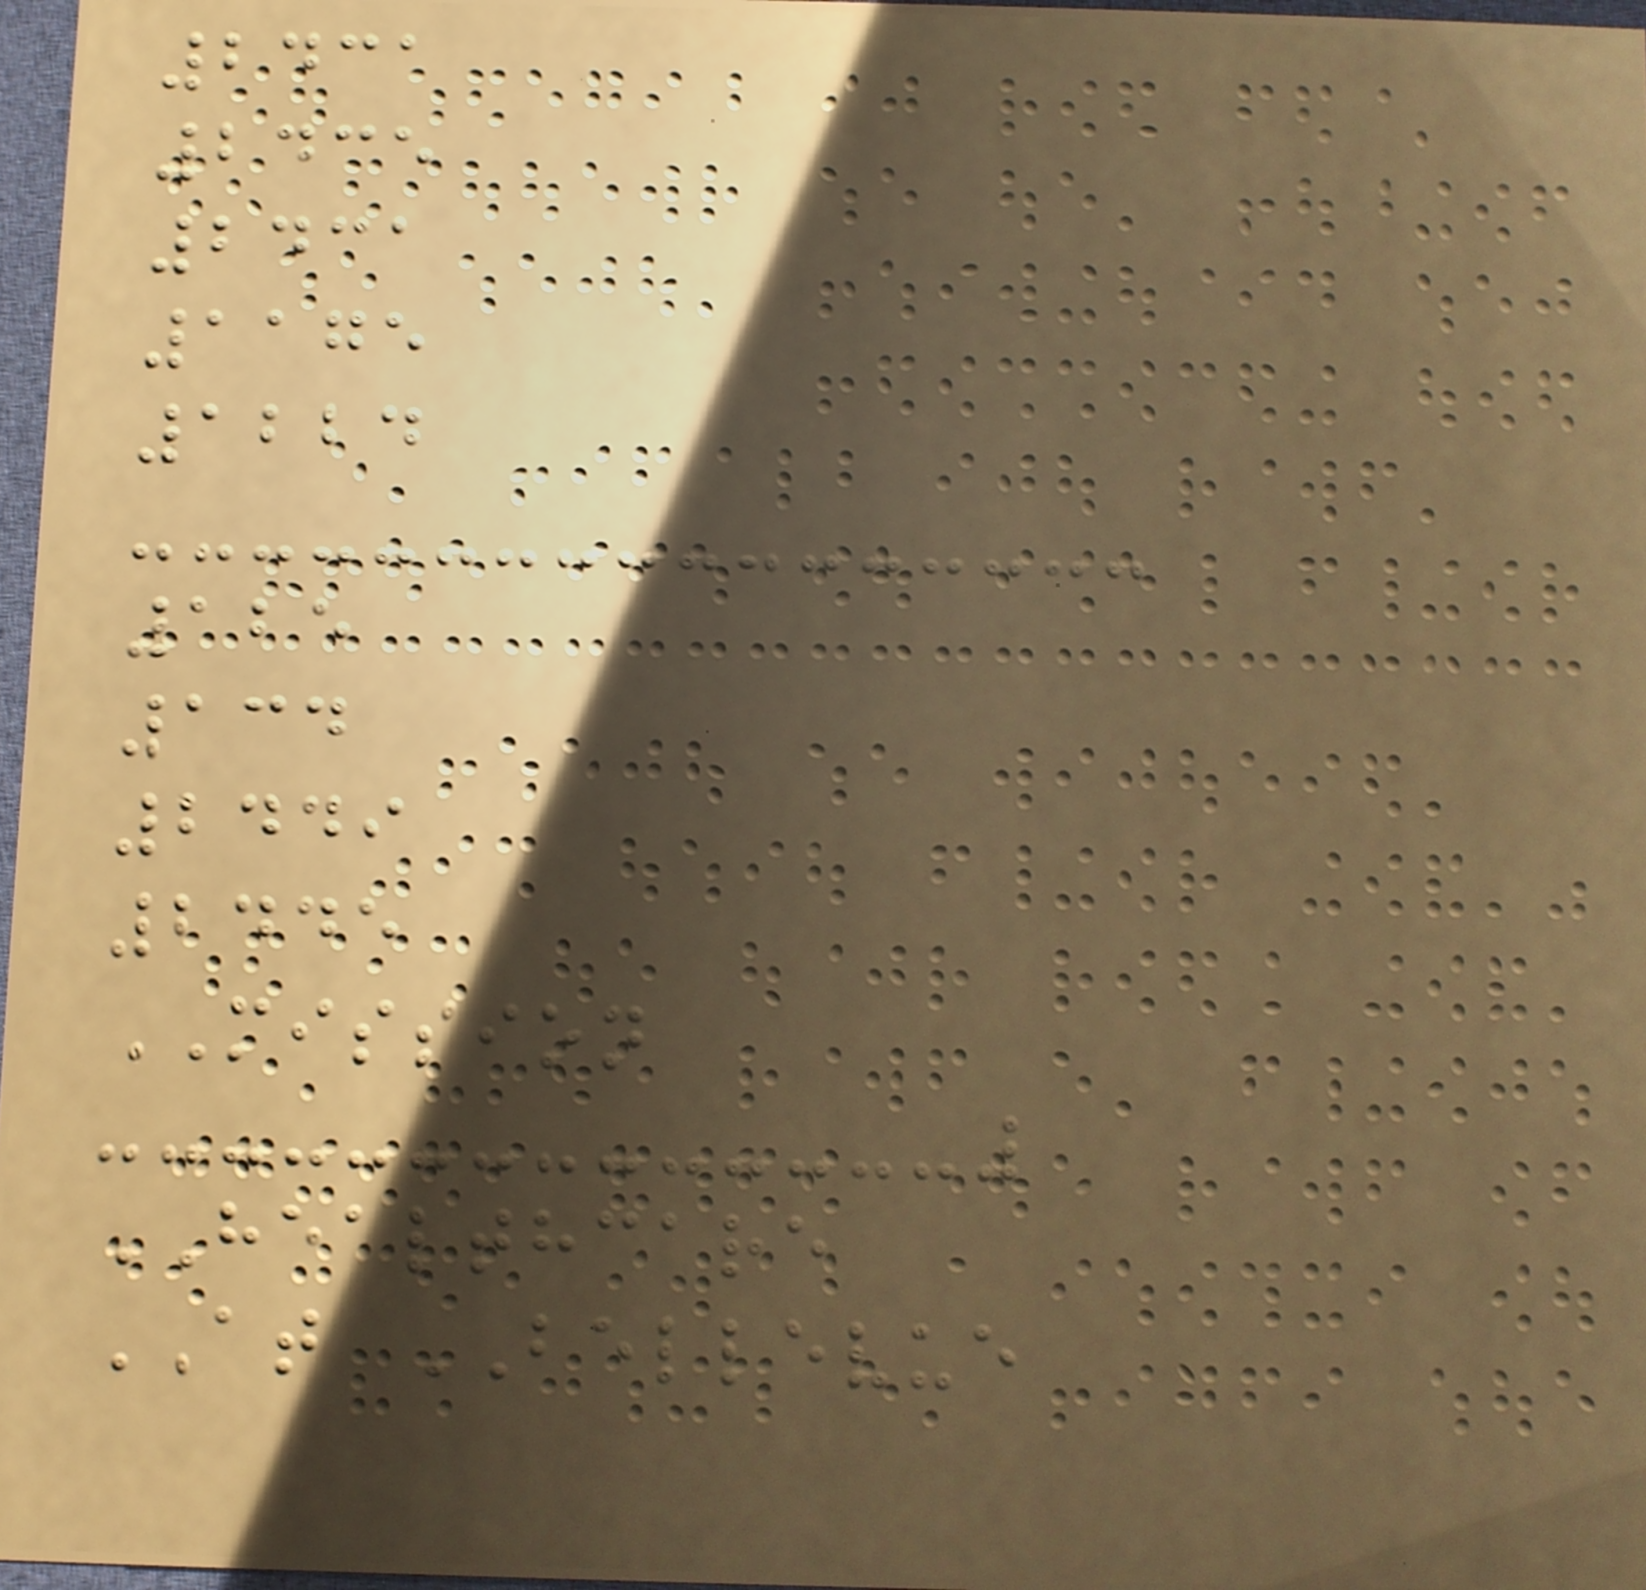2431
2435
2431
1175
1224
125
134
2449
2445
MISSION
HEALTHCARE
AT BELLEVUE
